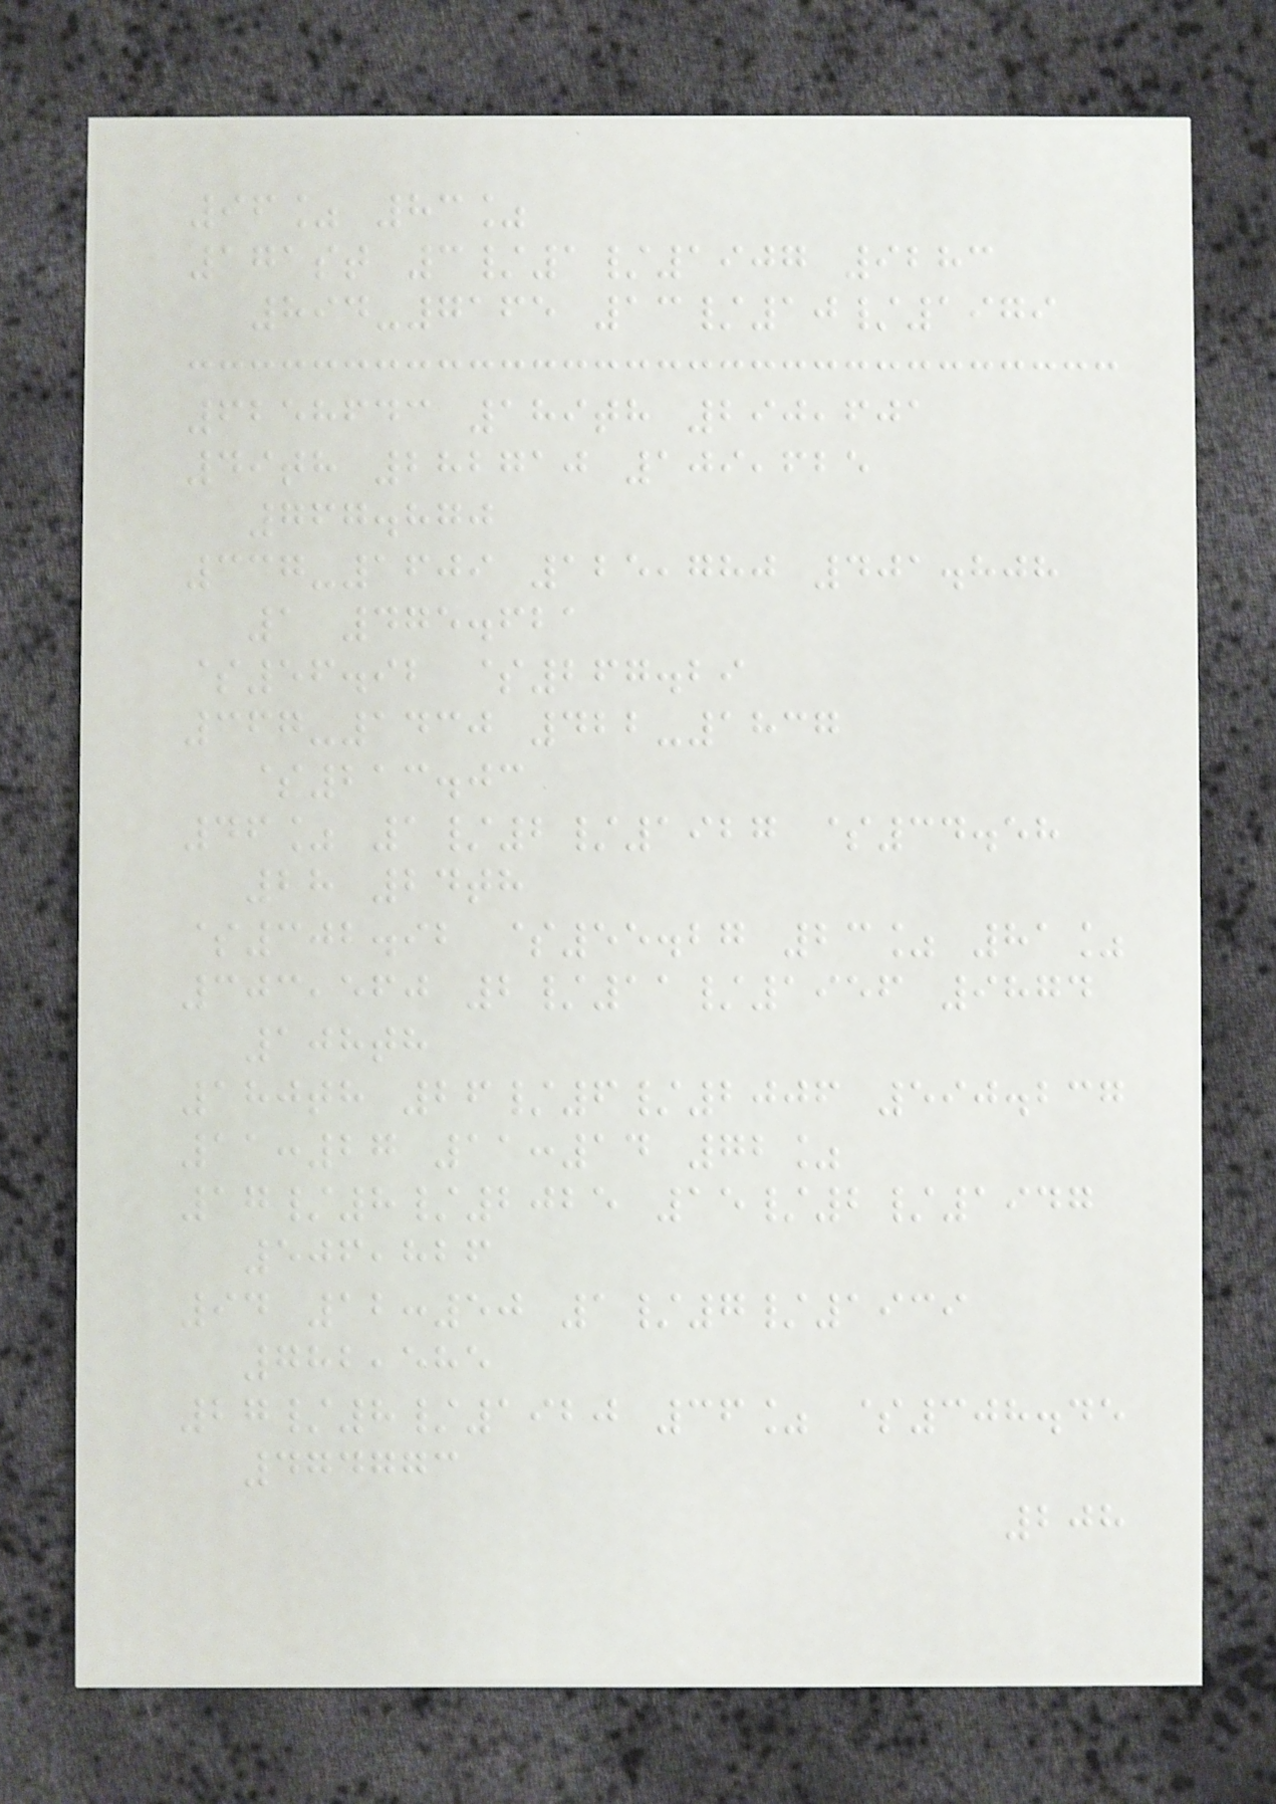96% 83%
171st 3/1/1907 9283
894-7165 13/10/1979
6258643 189th 290,601
49th 282710 109,625
767.870
337-1609 125,780 401.808
1 475.621
$56.92 $267.29
367-1430 422-1837
$213.03
46% 1/2/1927 $34.58
28 24th
$302.92 $55.27 23% 81%
303,560 2/11/1956 9874
108th
180th 26/6/2006 590.237
11:27 11:14 72%
17/8/2025 15/2/1947
506,826
94 12:50 1/7/1939
782,585
27/8/1920 36% $308.45
474773
208
